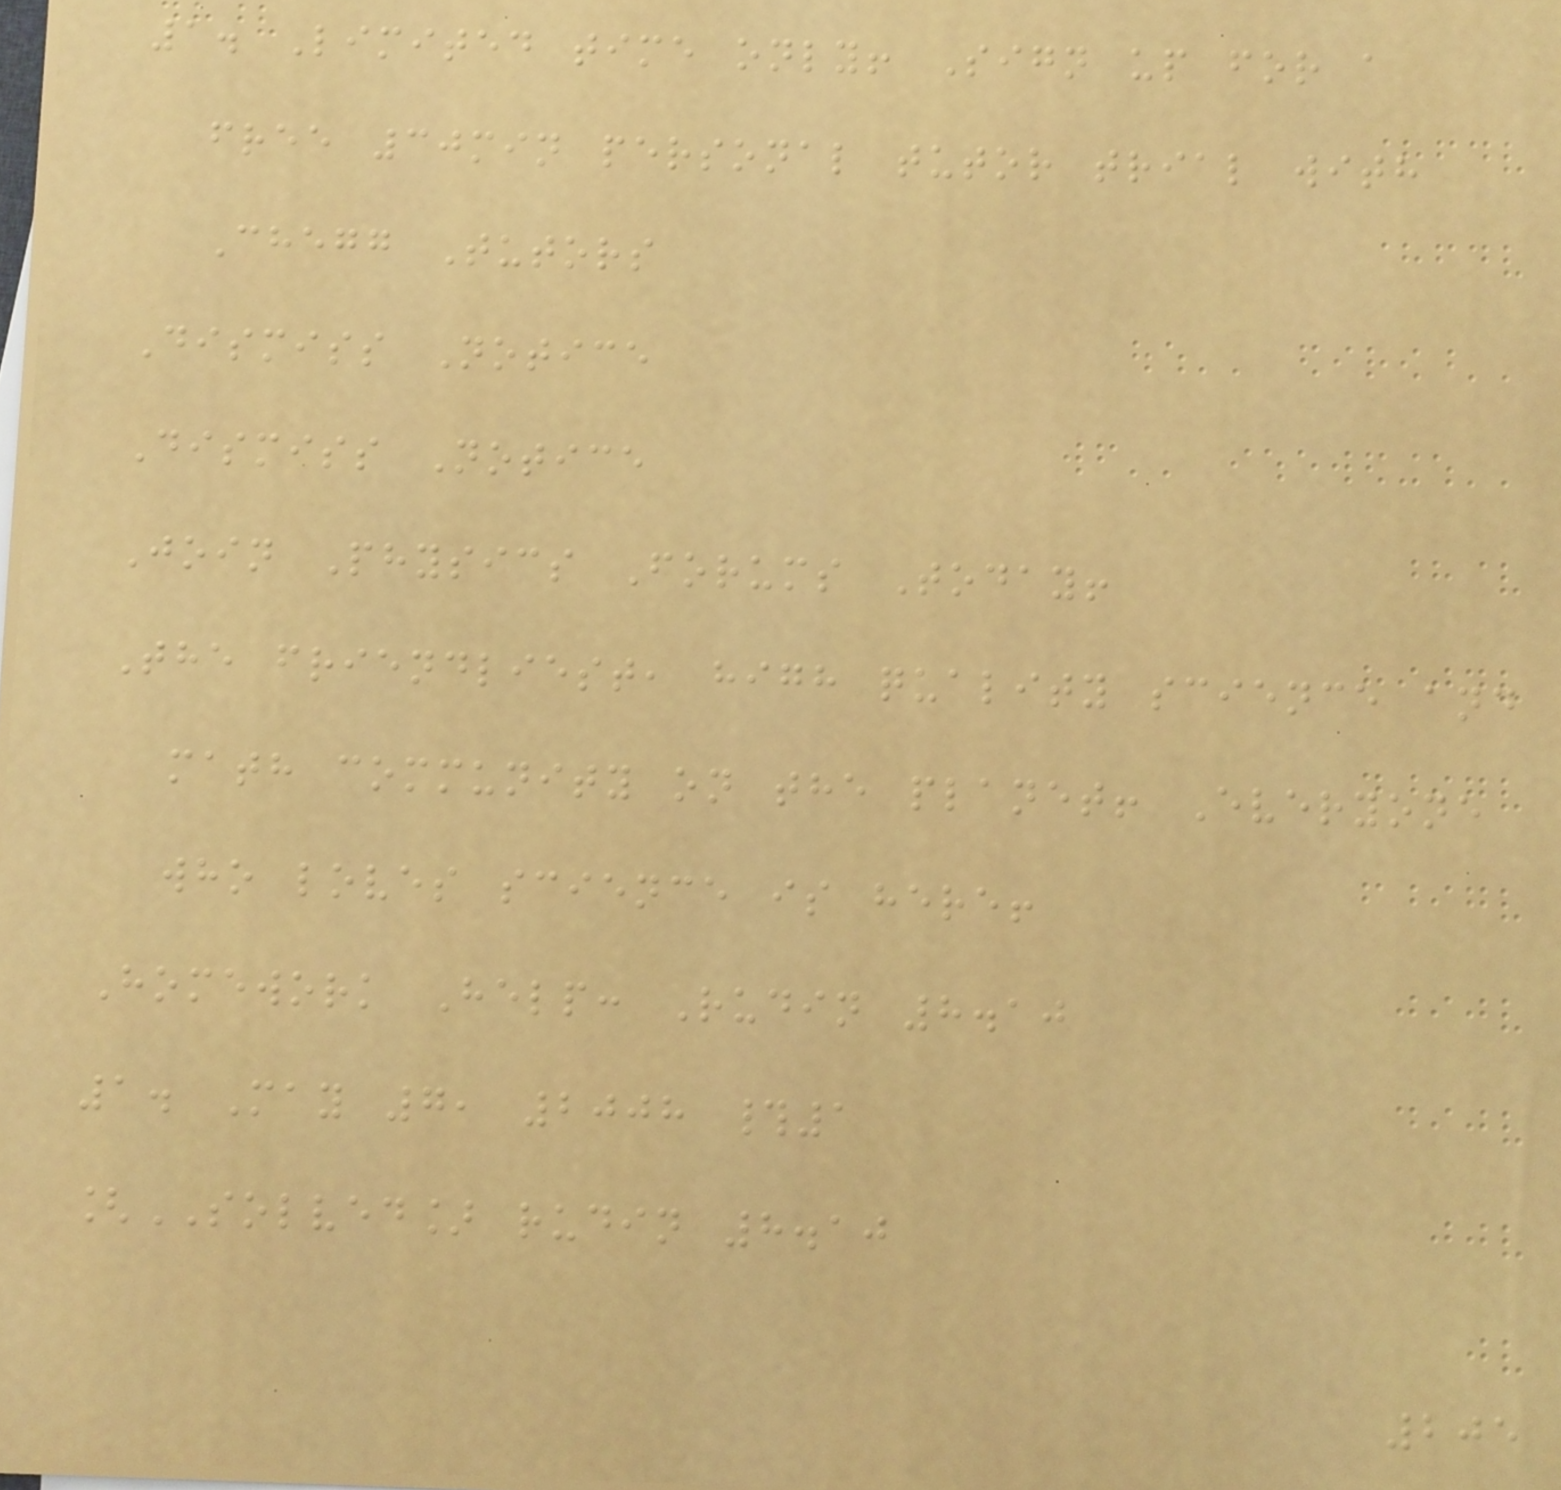1. Limited time only! Sign up for a
free 30min personal tutor trial with
Chegg Tutors
Dismiss Notice
Dismiss Notice
Join Physics Forums Today!
The friendliest, high quality science and
math community on the planet! Everyone
who loves science is here!
Homework Help: Rudin 8.10
1. May 7, 2008 #1
[SOLVED] rudin 8.10
205
